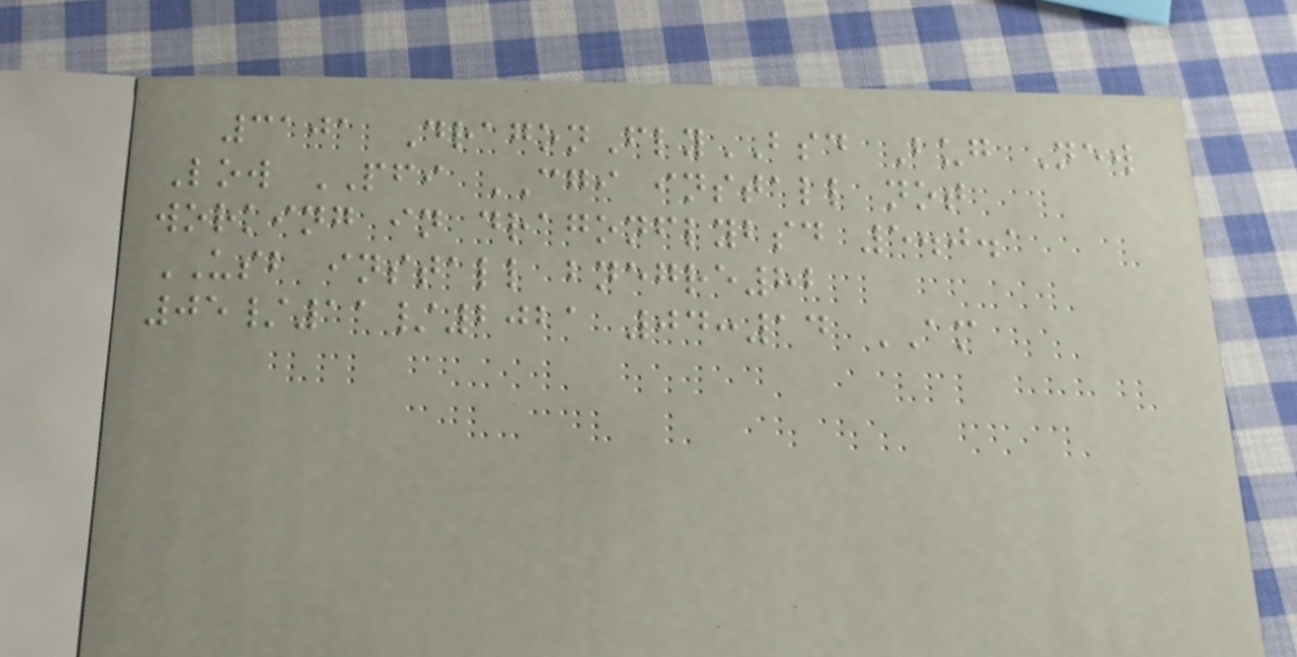3101 DragonFlyBSD Bug New
Low PFI CGI install not
working in dragonflybsd 5.0.1
USB install bnegre82
05/11/2021 04:14 AM
